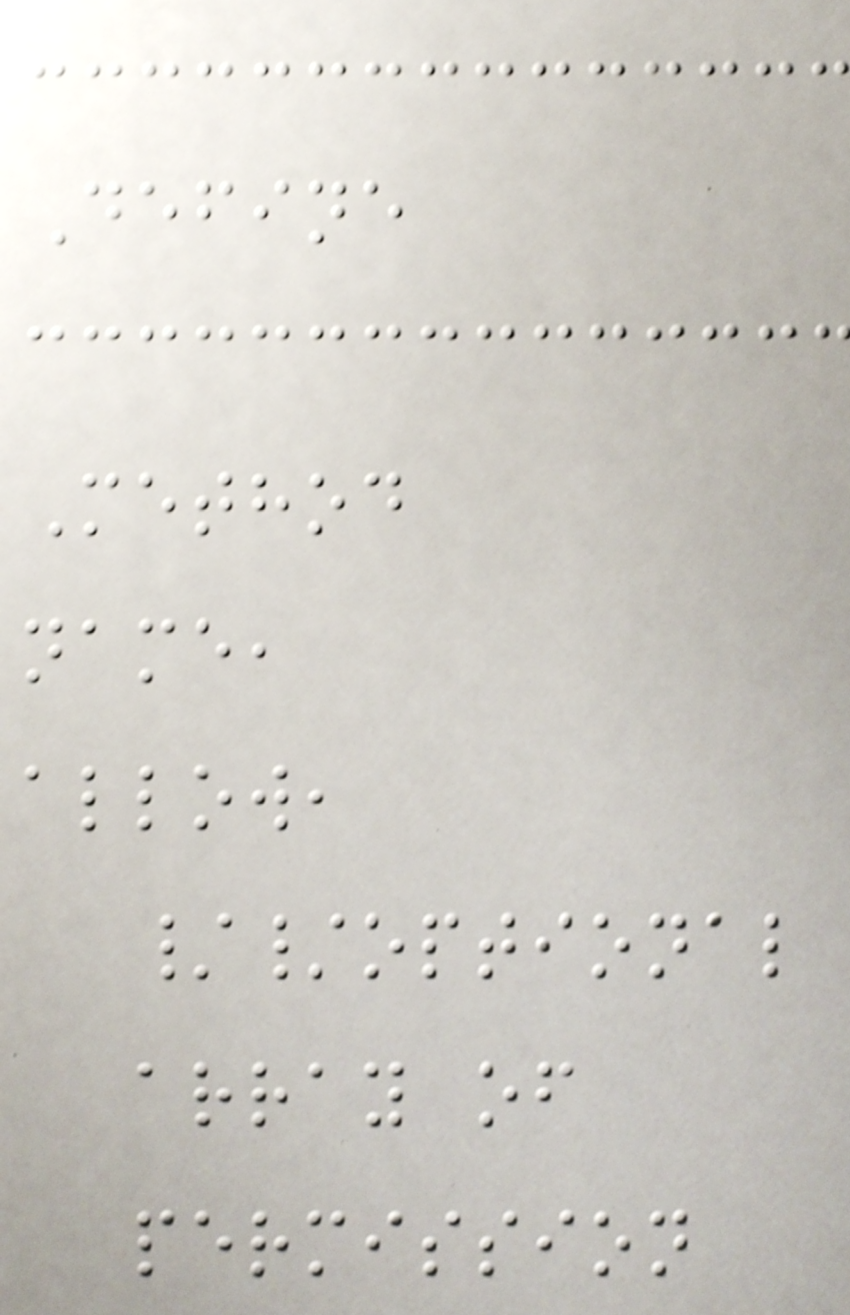Define
Method
name,
allow,
//optional
array of
permission
